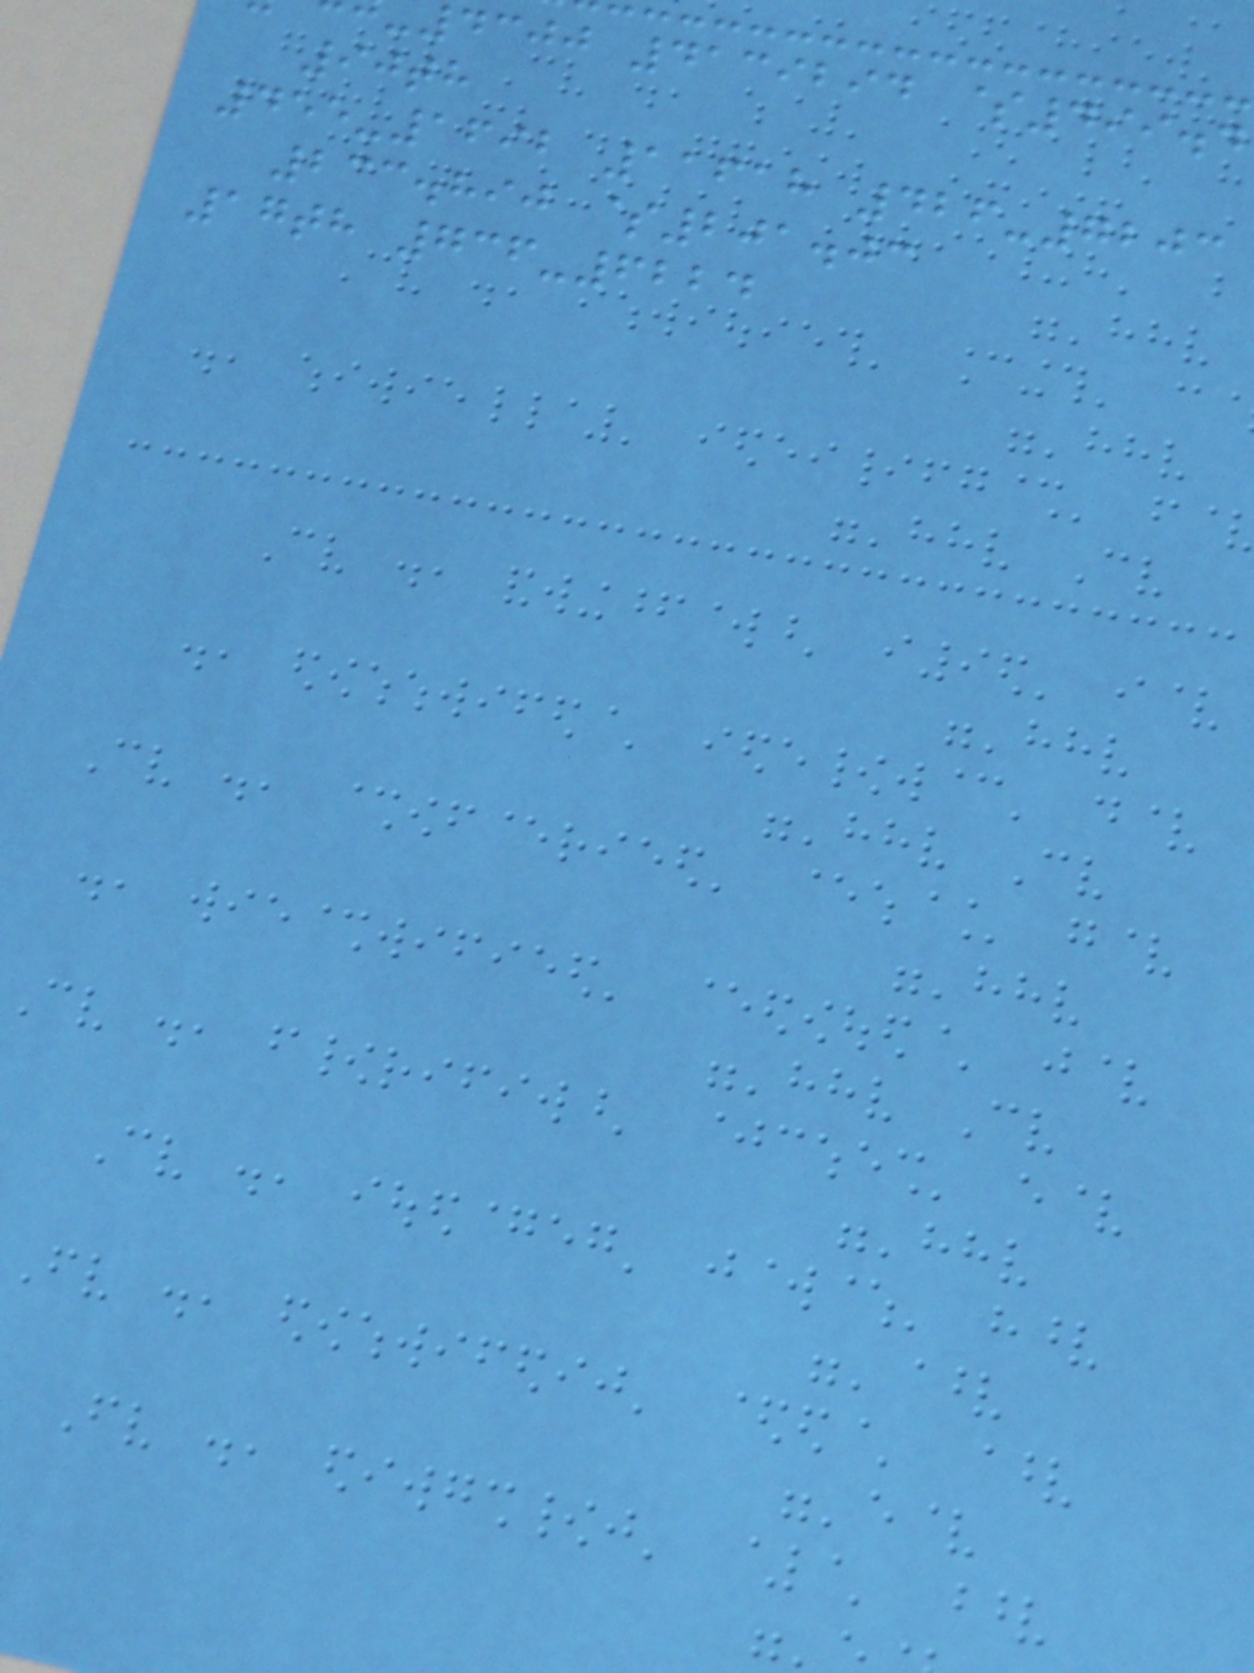4300 4139294 $499.4
90th
455-1692 11618 426-7203
233.890 $201.03
17th 736-6224
